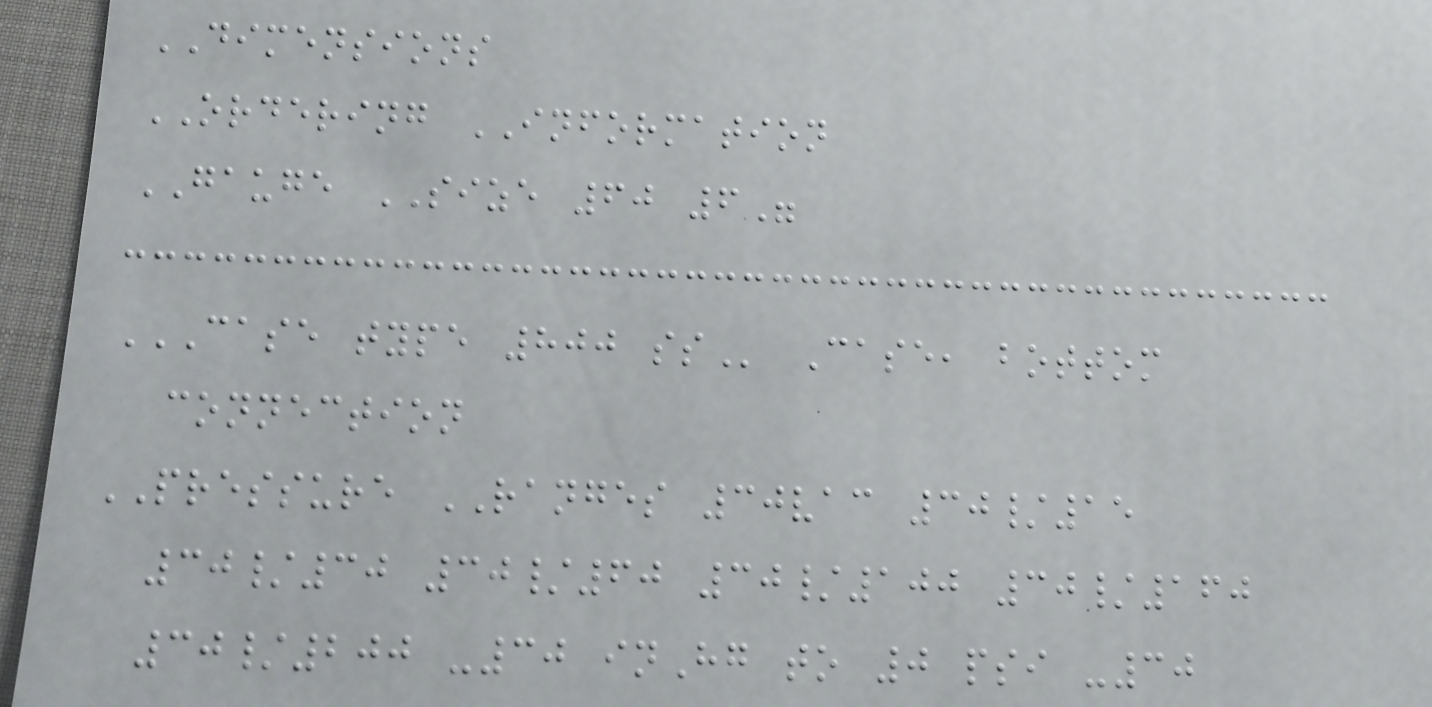DIMENSIONS
ORDERING INFORMATION
GAUGE SIZE 60 6"
CASE TYPE 800 SS Case, bottom
connection
PRESSURE RANGES 30vac 30/15
30/30 30/60 30/100 30/160
30/200 -30 inHg to 0 psi -30
